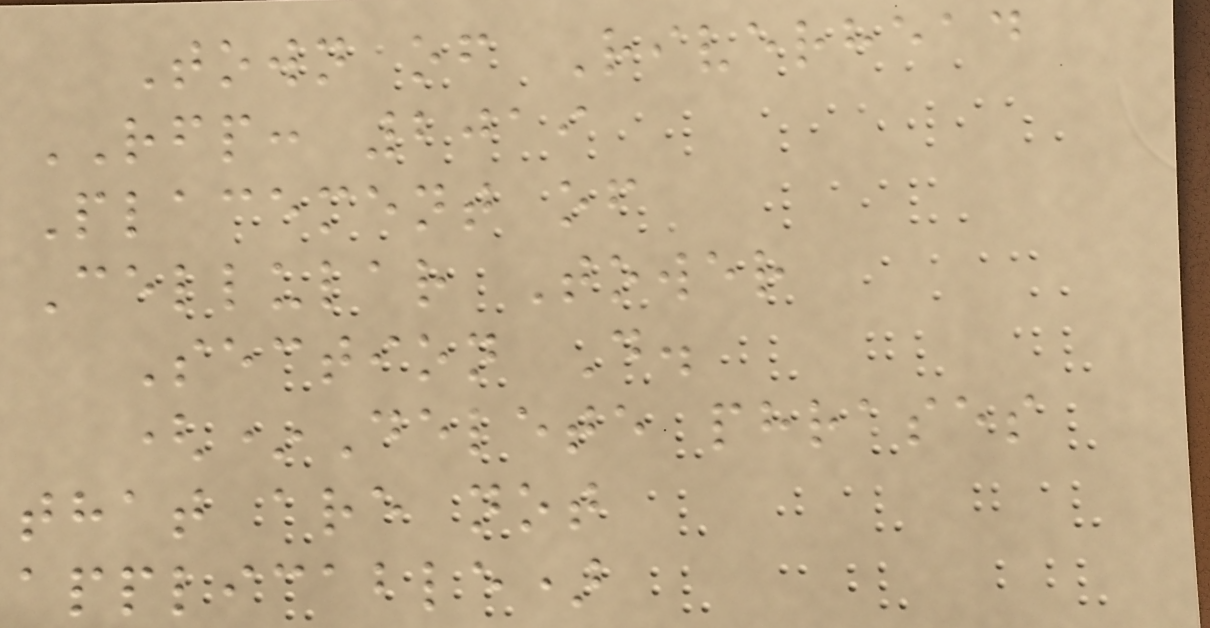Town of Riverhead
RFP: 2019
Placement of
Cellular Tower
Section D.
(*Delete phrases
that are not
applicable)
